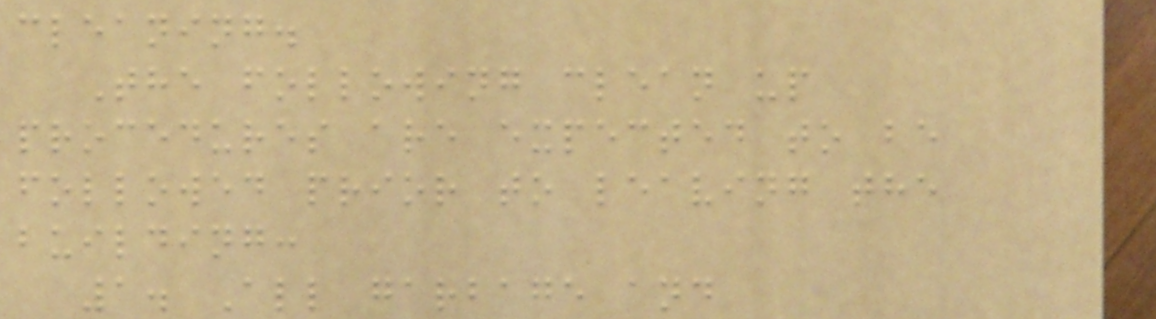cleaning.
The following clean up
procedures are expected to be
followed prior to leaving the
building:
1. All garbage and
